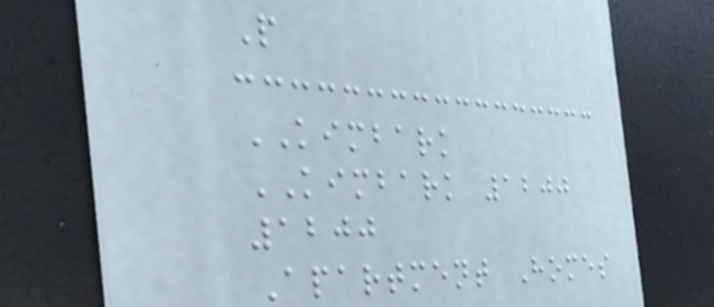P
KIMBARK
KIMBARK 1200
1200
Apartment Homes
